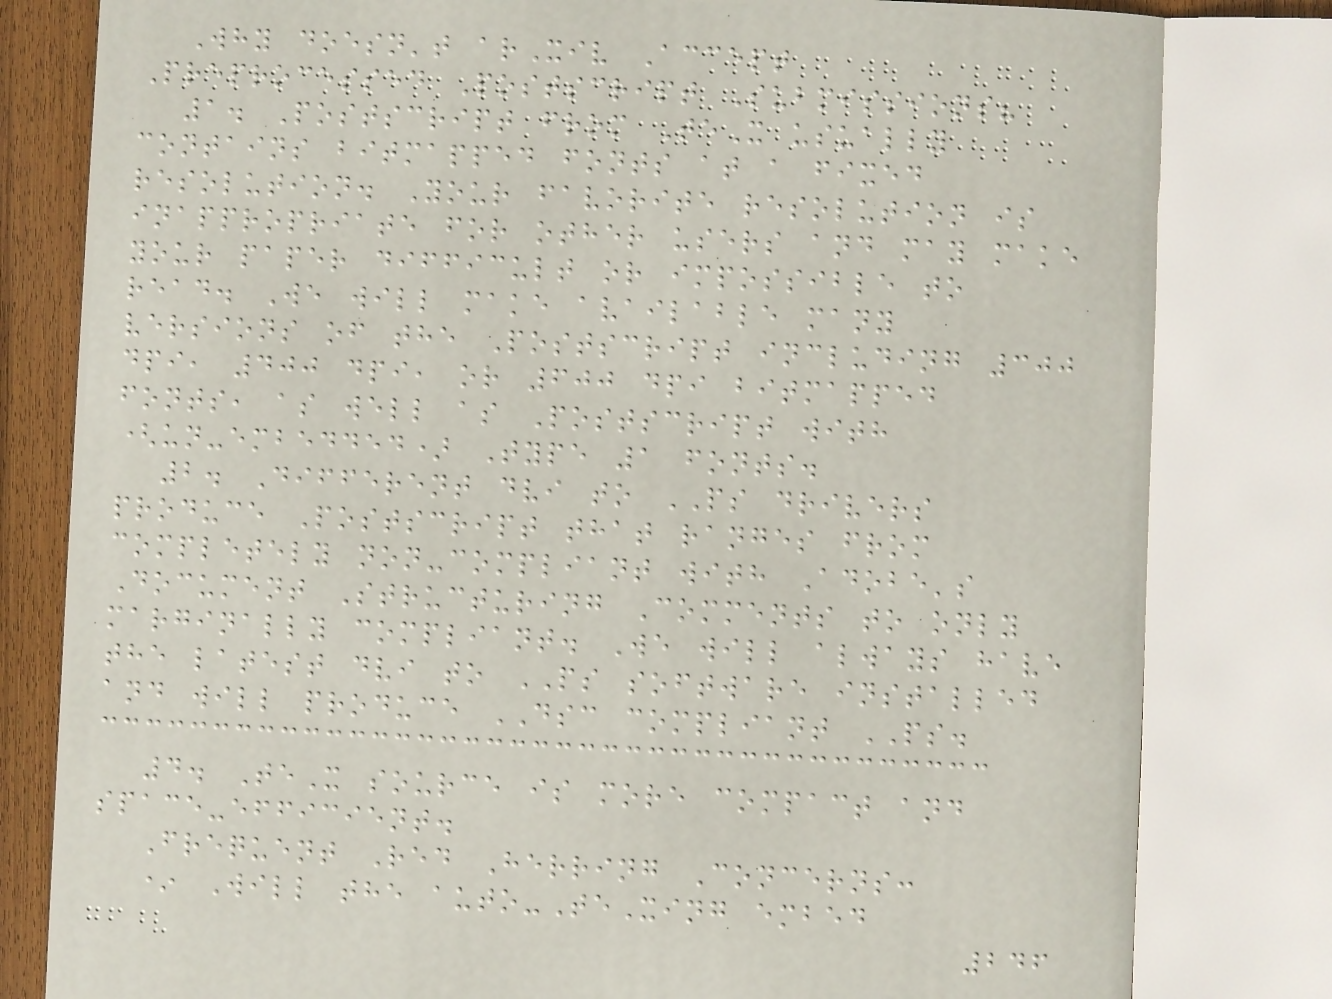Why doesn't arXiv Accept
Preprocessed Postscript Submissions?
1. Postscript from TeX usually
contains bitmapped fonts at a fixed
resolution. Your favorite resolution is
inappropriate for other users and may make
your paper difficult or impossible to
read. We will make available many
versions of the Postscript including 300
dpi, 400 dpi, or 600 dpi bitmapped
fonts, as well as Postscript with
(un-embedded) Type 1 fonts.
2. Different dvi to PS drivers
produce Postscript that ranges from
completely non-compliant with Adobe's
Document Structuring Comments to only
marginally compliant. We will always have
the latest dvi to PS software installed
and will produce DSC compliant PS.
4. TeX source is more compact and
space-efficient.
Frequent Red Herring Concerns:
* Will the auto-TeXing embed
246
